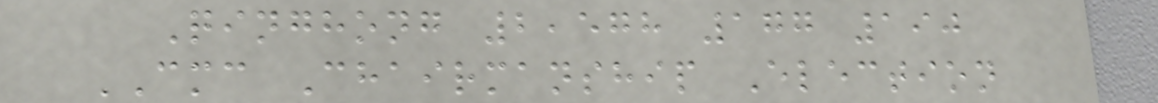Qinghong 2,578 177 190
CMC Chairmanship Election
